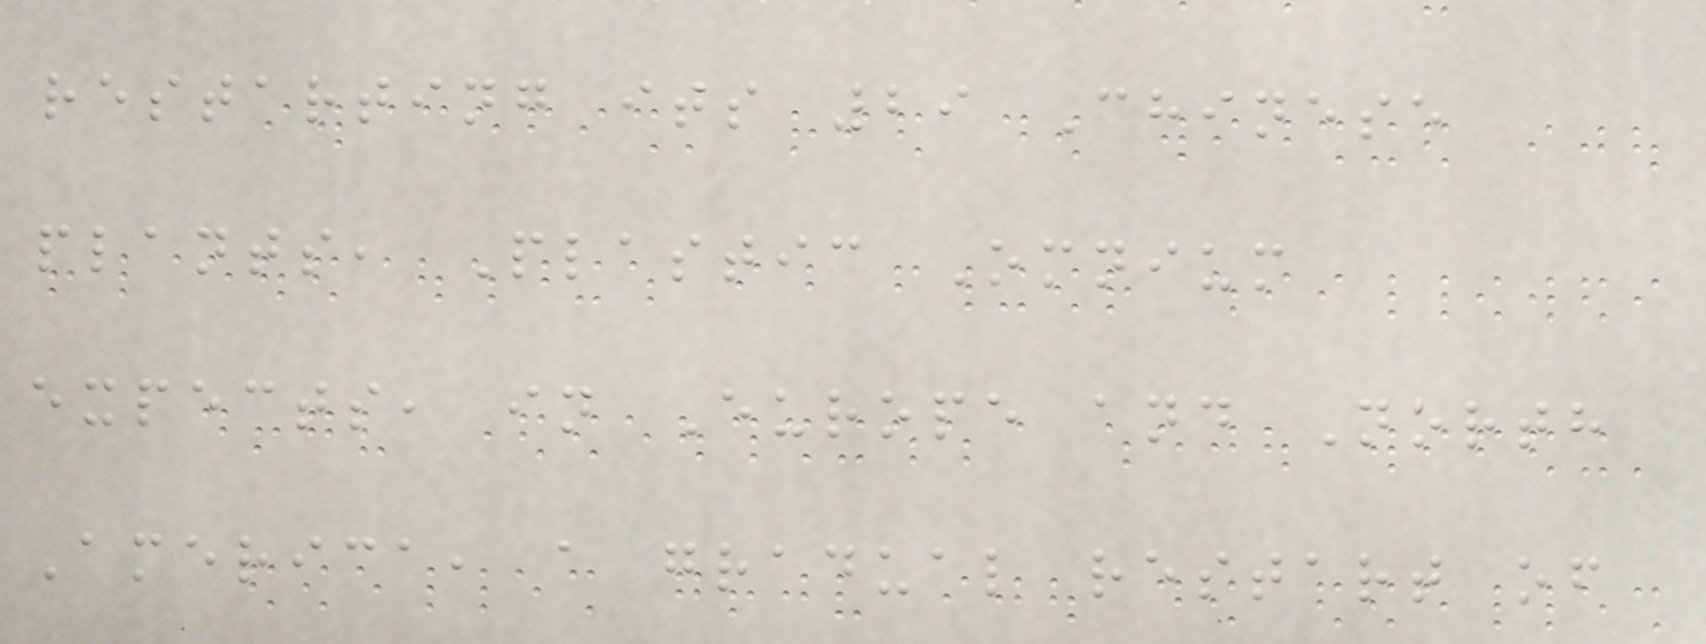restarting its 29 Chinese
plants, Plastic Omnium
expects, in Europe and North
America, a gradual restart of
